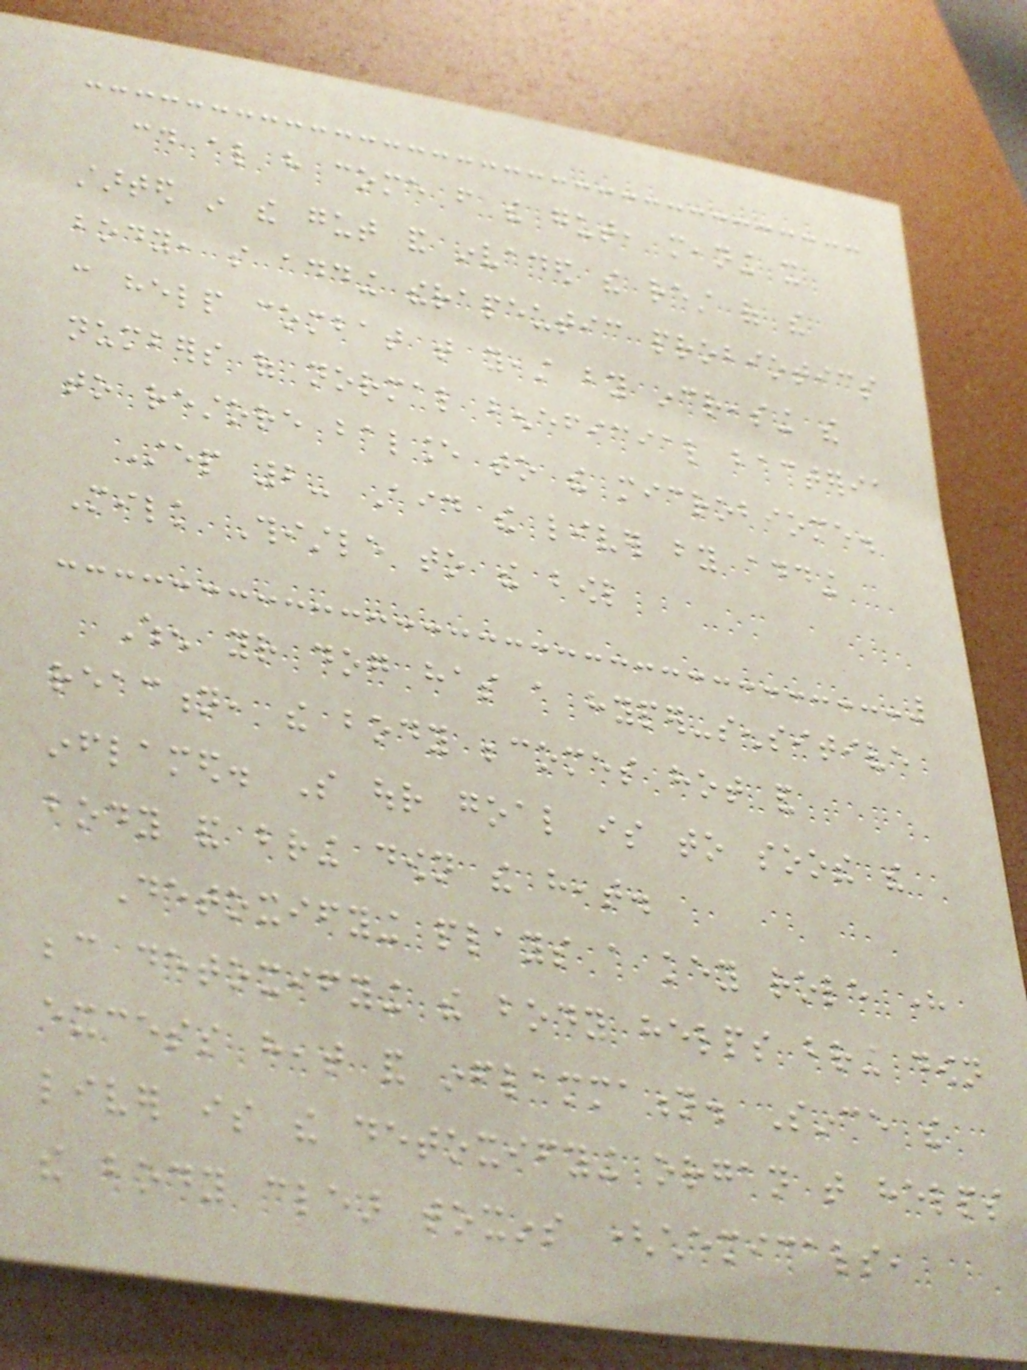could also have come from the gut, meaning it
started in the gut and invaded the rest of the
body, so adding therapeutic probiotics
can help combat that yeast by increasing the
numbers of normal beneficial bacteria
to restore balance to the microbiome.
Step 2- Aid the liver by adding
Milk Thistle to the bowl
When your dog has a hyper-sensitive
reaction, the body becomes hot and
inflamed. So our goal is to soothe the
body and bring down the heat.
Detoxifying plays a key role here
because detoxifying the body helps bring down
excess heat and inflammation. Since the
liver is the detoxifying organ that helps
the body clear toxins (chemicals,
